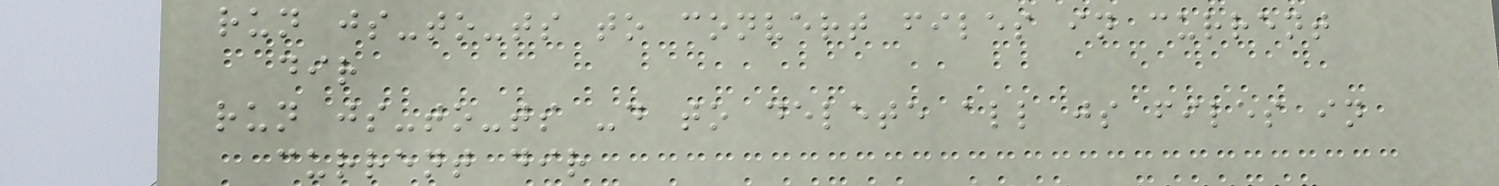run js-to-ts to convert files in current
dir
run js-to-ts -d to delete all js files in
current dir
